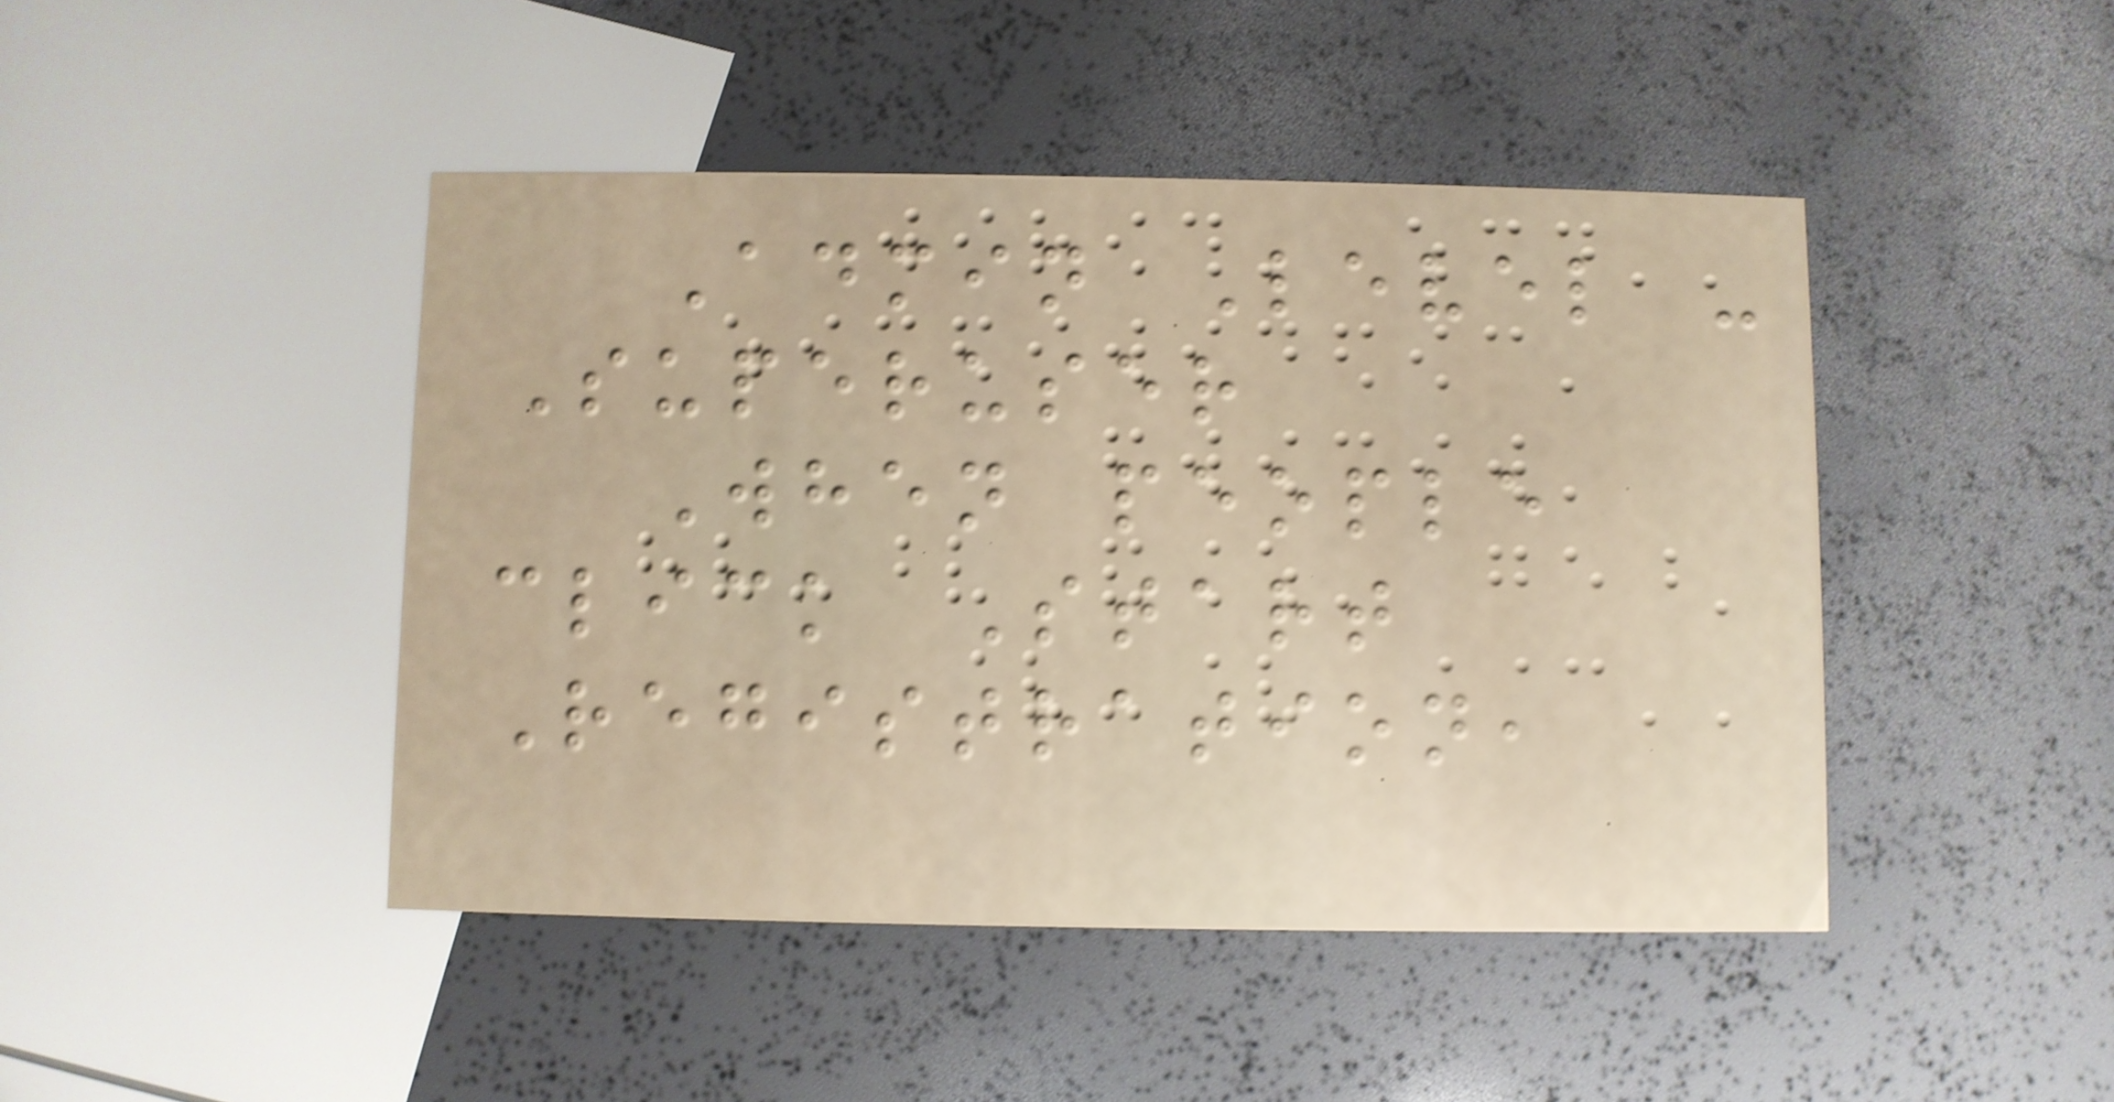Admin Level -
Superuser
When people
click Start
Registration,
